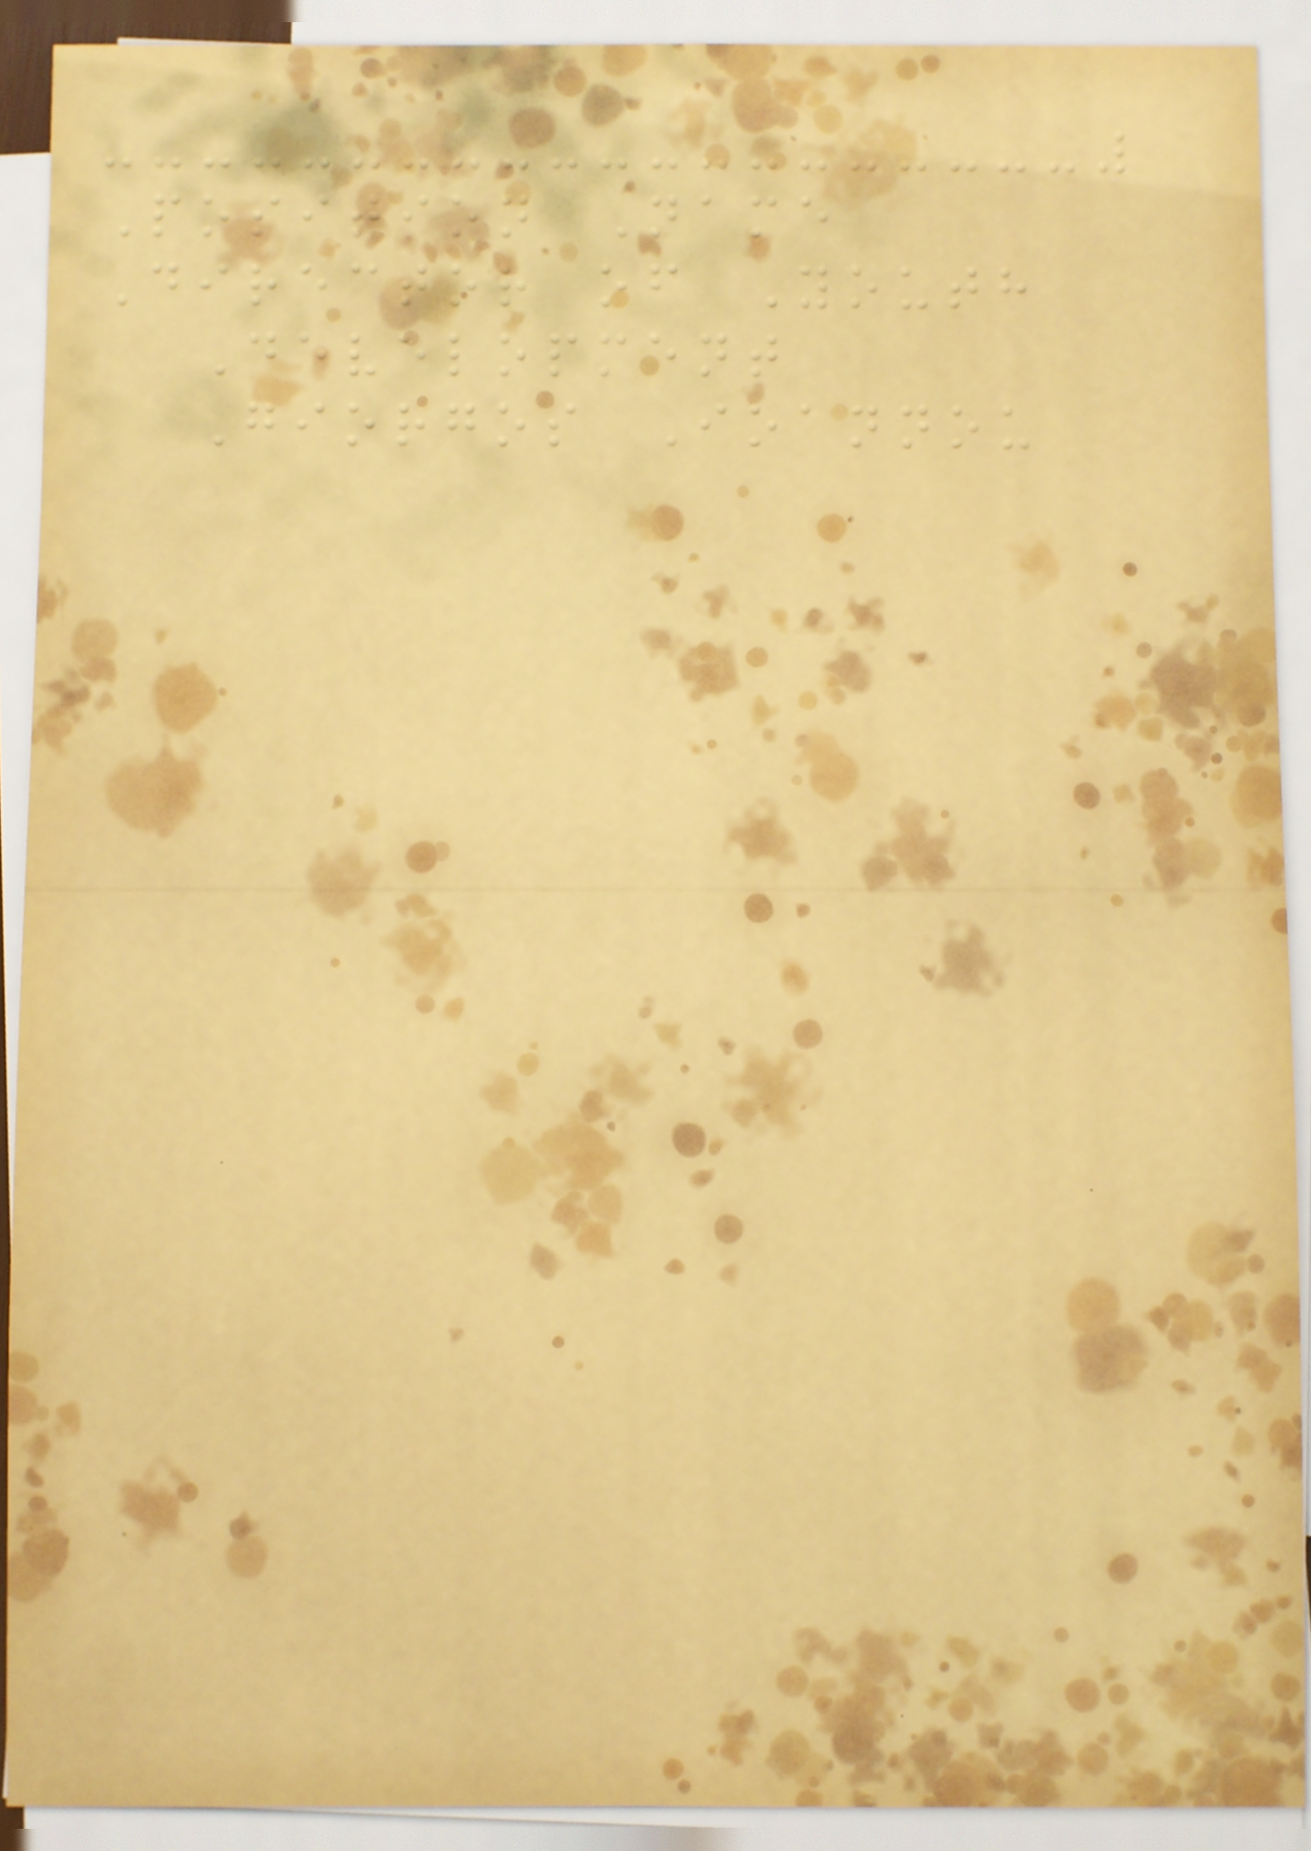Position Name
Director of Youth
Development
Giorgos Ioannou
